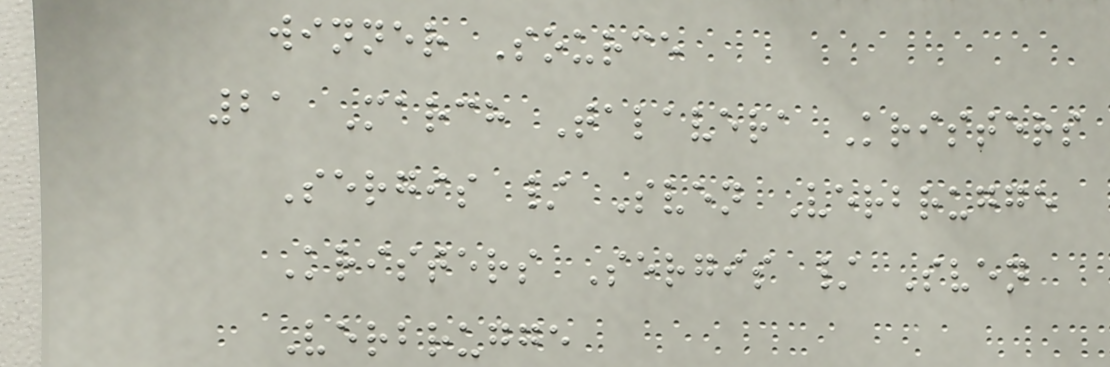winner Source
21 March Talavera Kristers
Sergis / Sven Verbrugge
Kristers Sergis / Sven
Verbrugge
